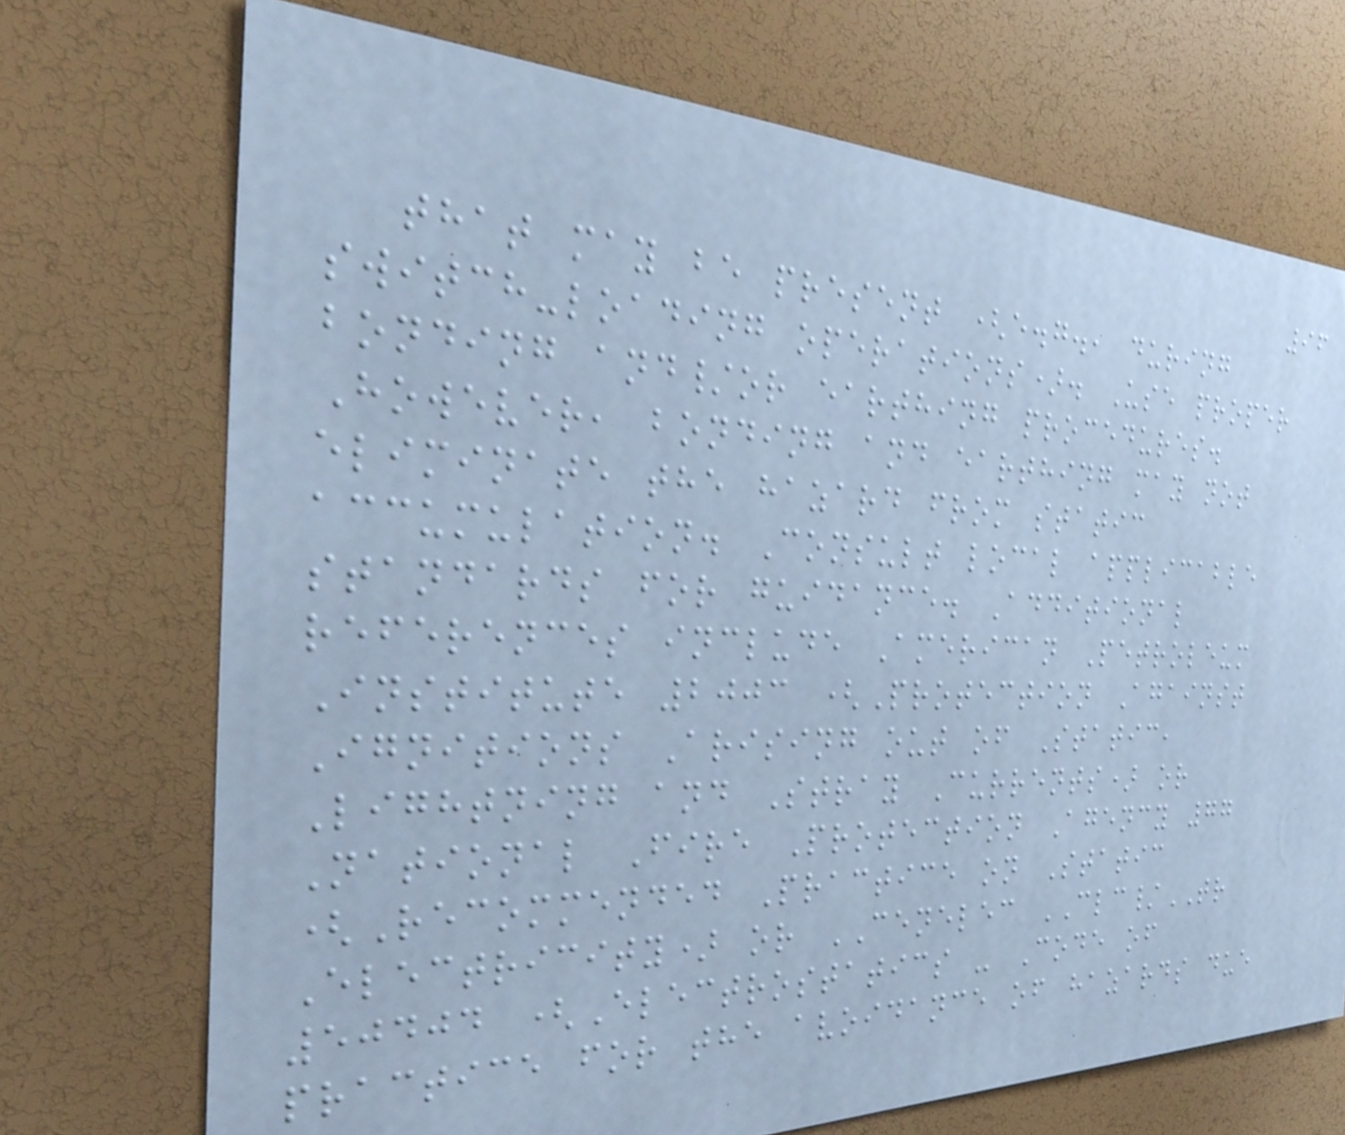96
that may be present (e.g., during
switch-loading operations). Use proper
bonding and/or earthing procedures.
However, bonding and earthing may not
eliminate the hazard from static
accumulation. Consult local applicable
standards for guidance. Additional
references include American Petroleum
Institute 2003 (Protection Against
Ignitions Arising out of Static,
Lightning and Stray Currents) or
National Fire Protection Agency 77
(Recommended Practice on Static
Electricity) or CENELEC CLC/TR
50404 (Electrostatics - Code of
practice for the avoidance of hazards due
